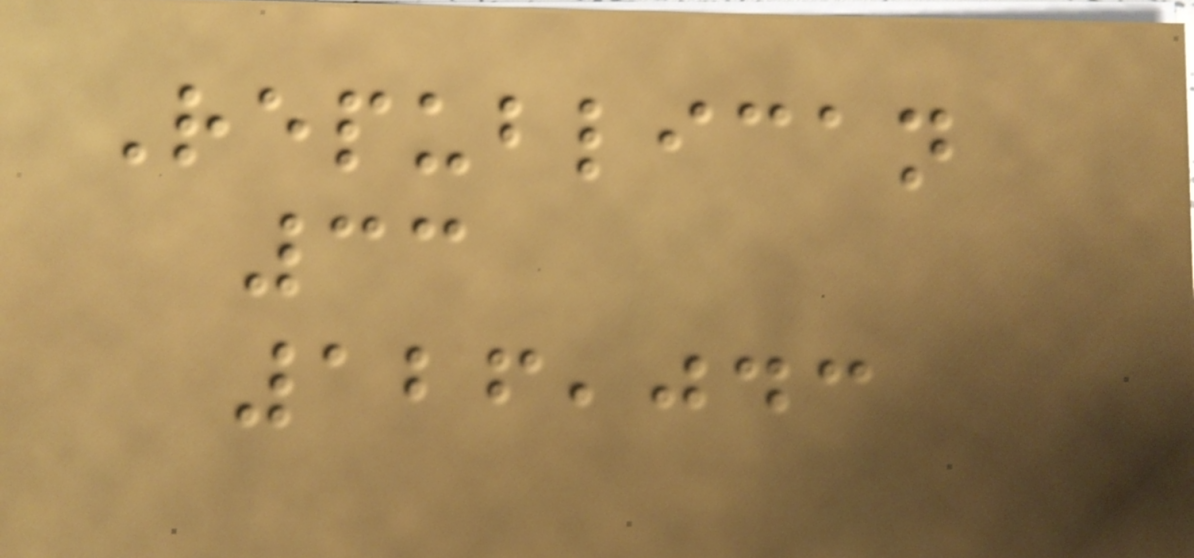Republican
33
126,043
